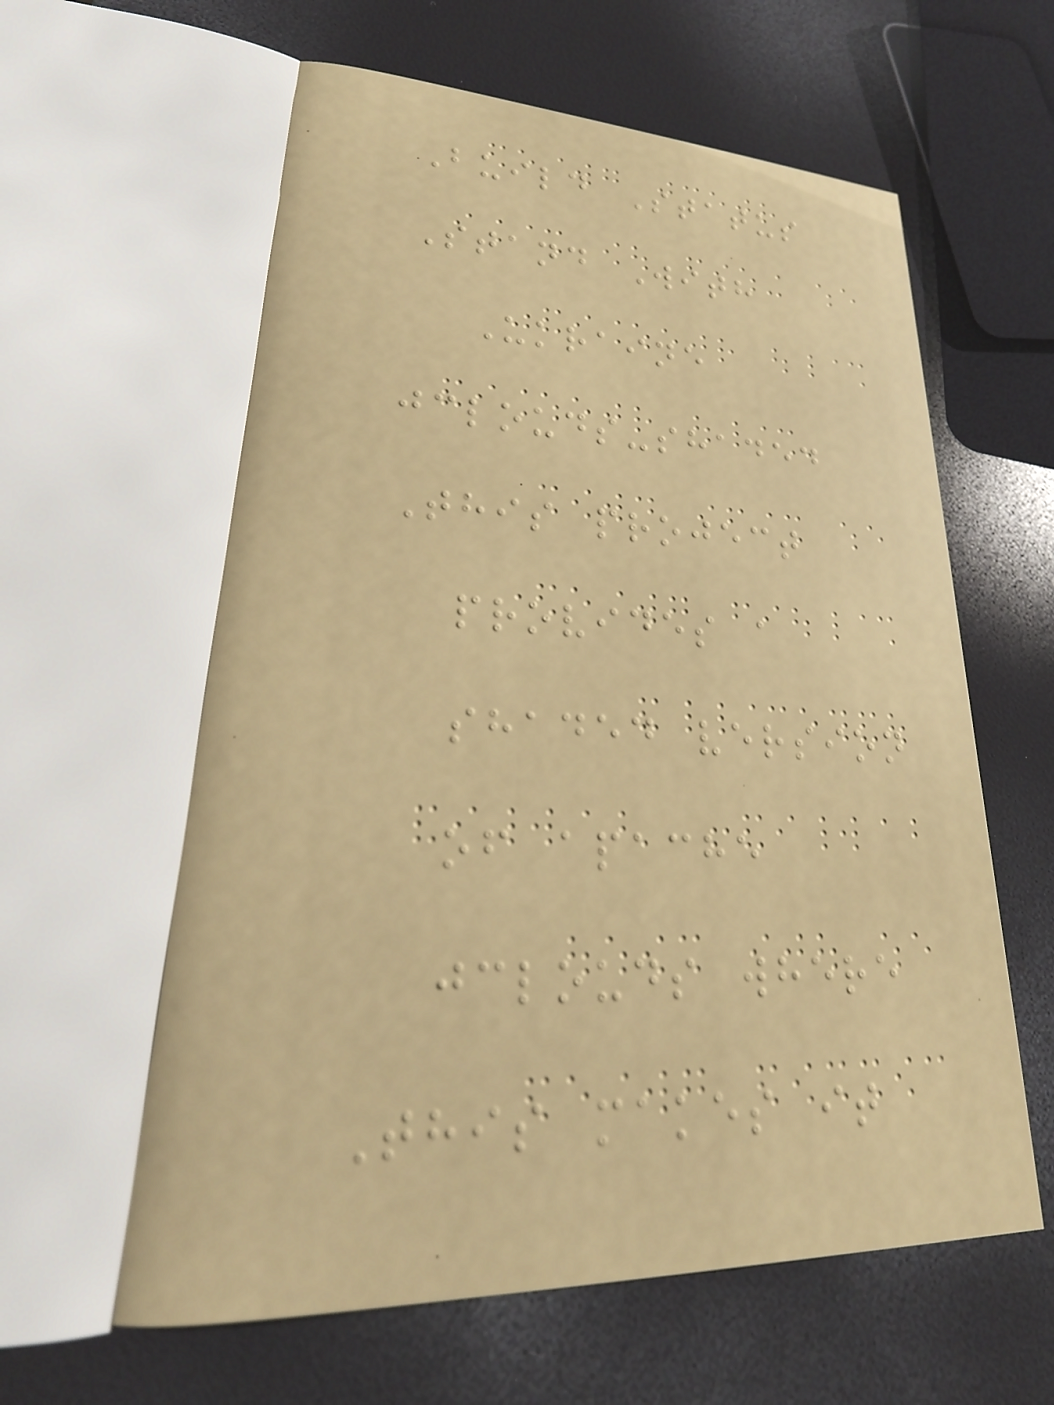Build Status
Stand With
Ukraine
jclouds-shaded
This project
provides a
shaded version
of apache
jclouds where
This makes it
